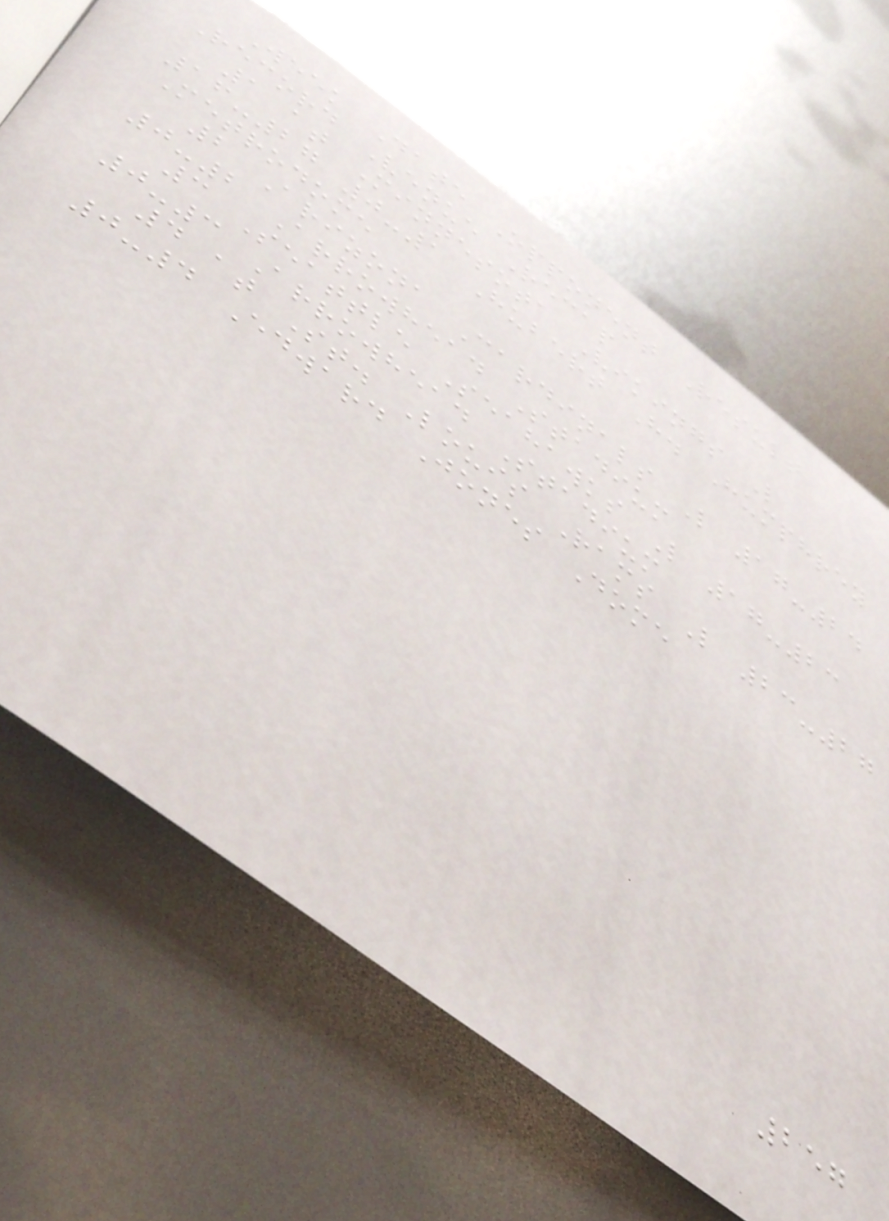Week Date Opponent Result
Record Venue Recap
1 at Minnesota Vikings L
16-27 0-1 Hubert H. Humphrey
Metrodome
2 Arizona Cardinals L 17-24
0-2 Arrowhead Stadium
3 Seattle Seahawks L 17-23
0-3 Arrowhead Stadium
4 at St. Louis Rams L 23-27
0-4 Edward Jones Dome
257
